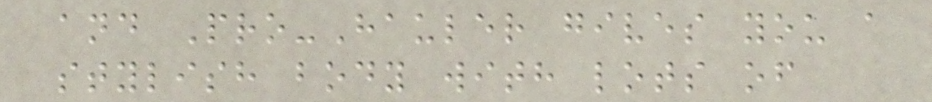and Pro-Hauler gives you a
stylish body with lots of
